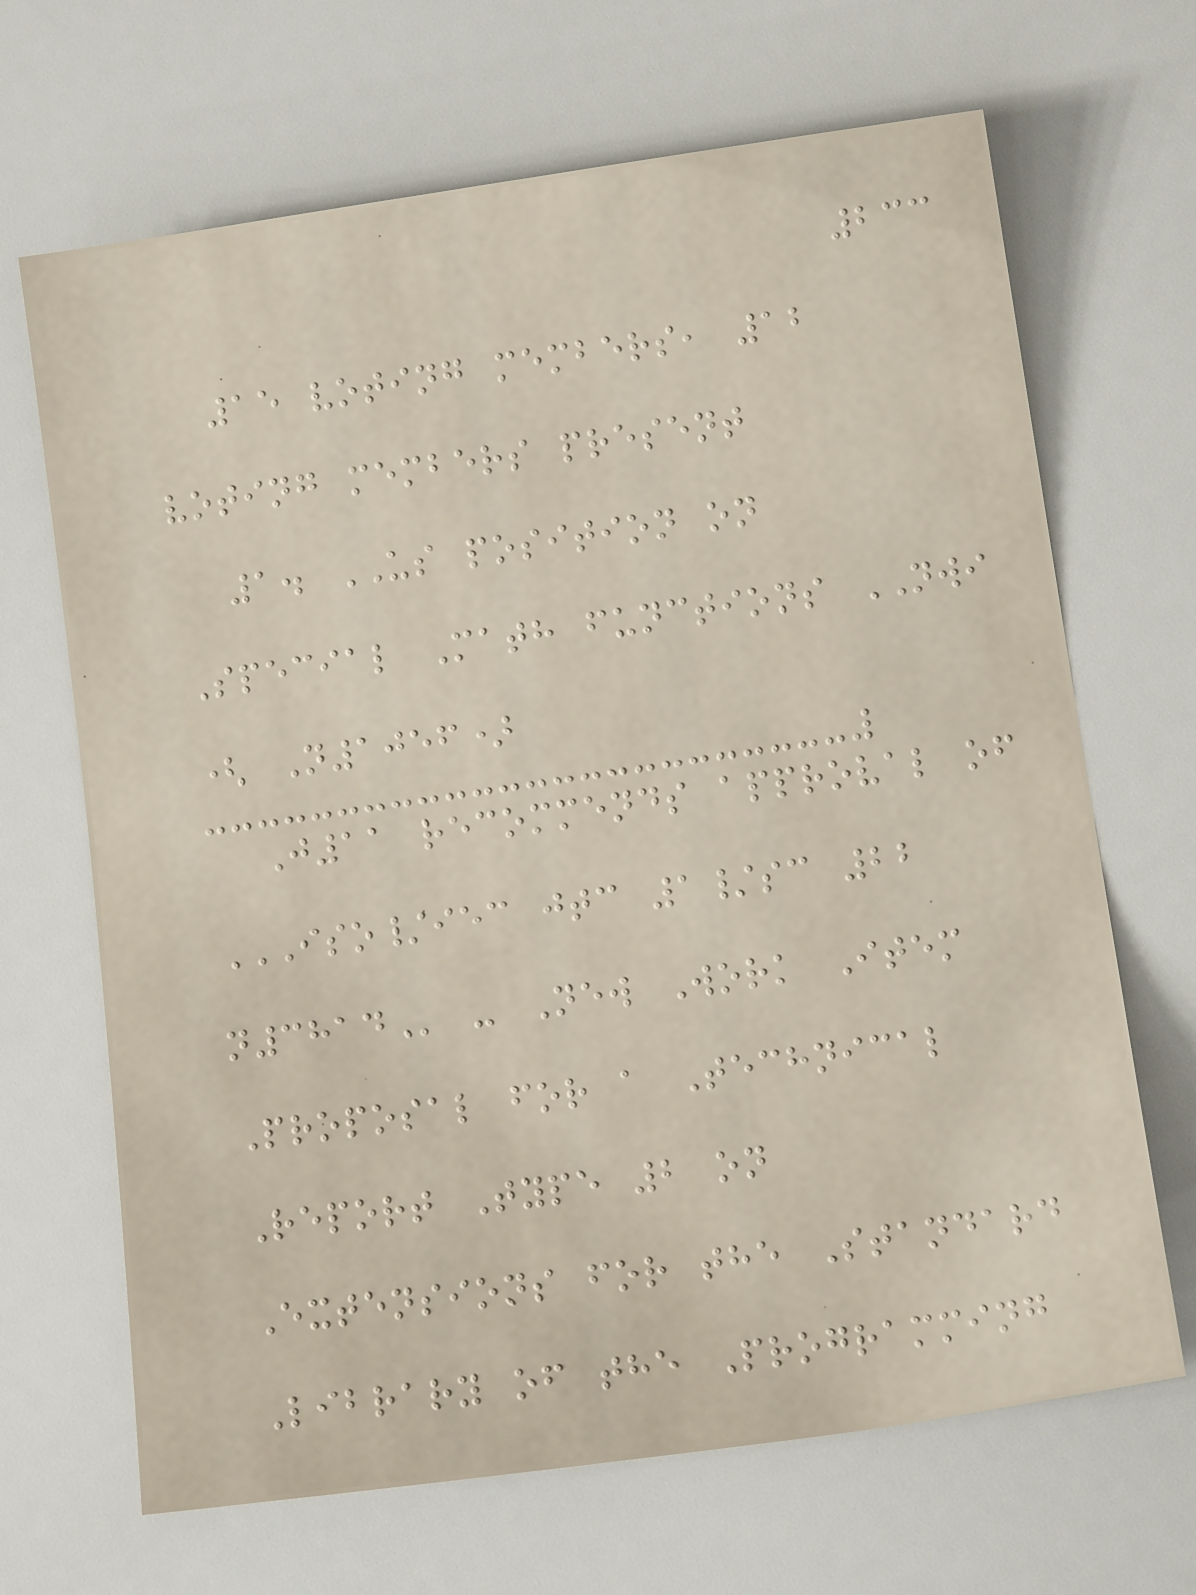233
15 voting members, 12
voting members present
1. US position on
Special Math functions NWI
( N1056)
J11 recommends approval of
ISO/IEC JTC 1/SC 22
N3814 - New Work Item
Proposal for a Technical
Report Type 2 on
Extensions for the Standard
Library of the Programming
